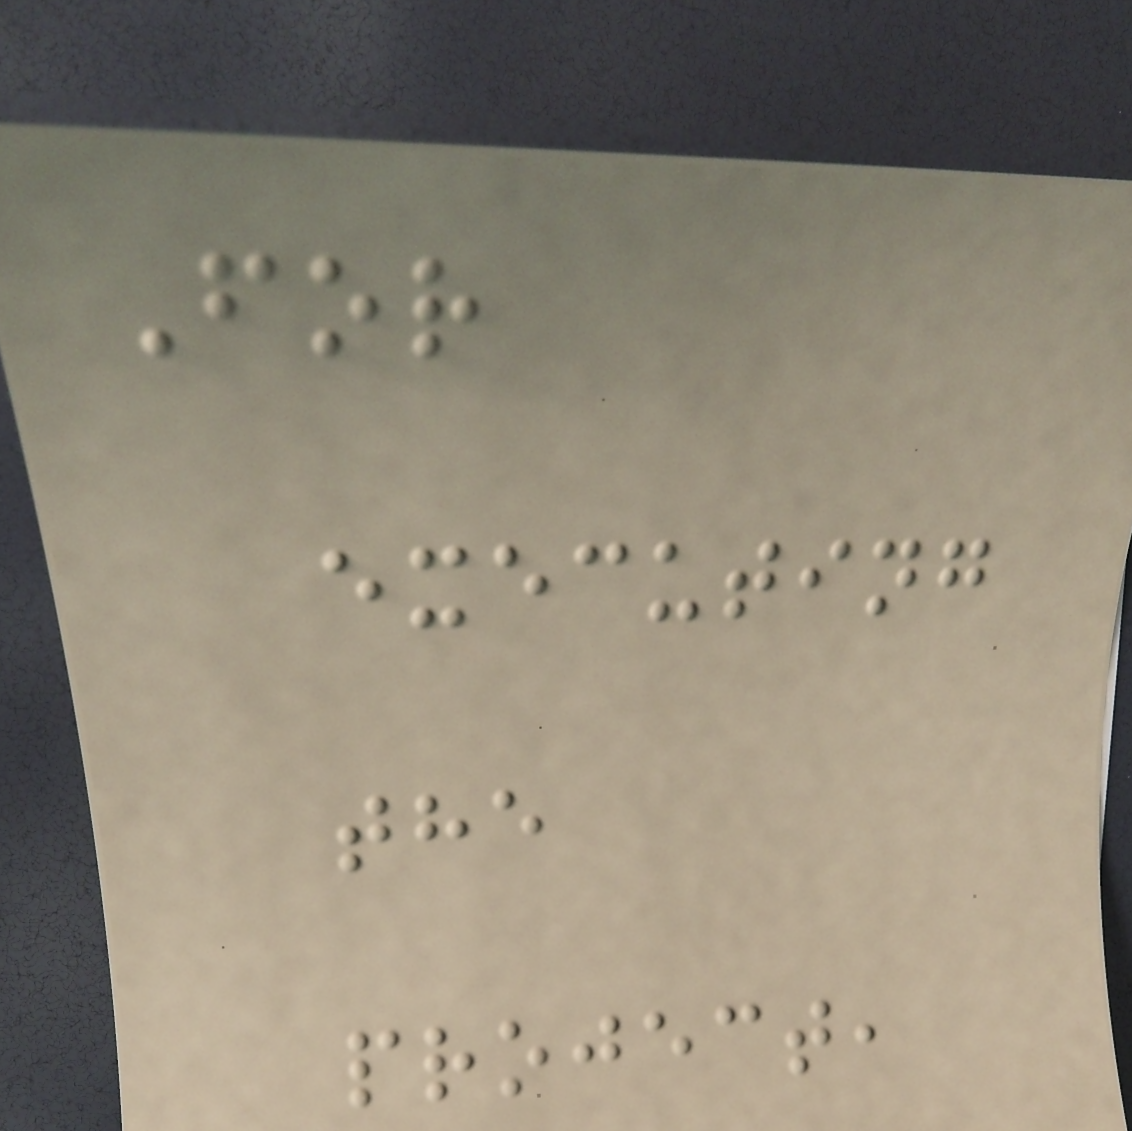For
executing
the
project,
